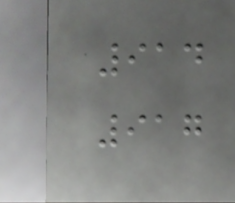914
917
